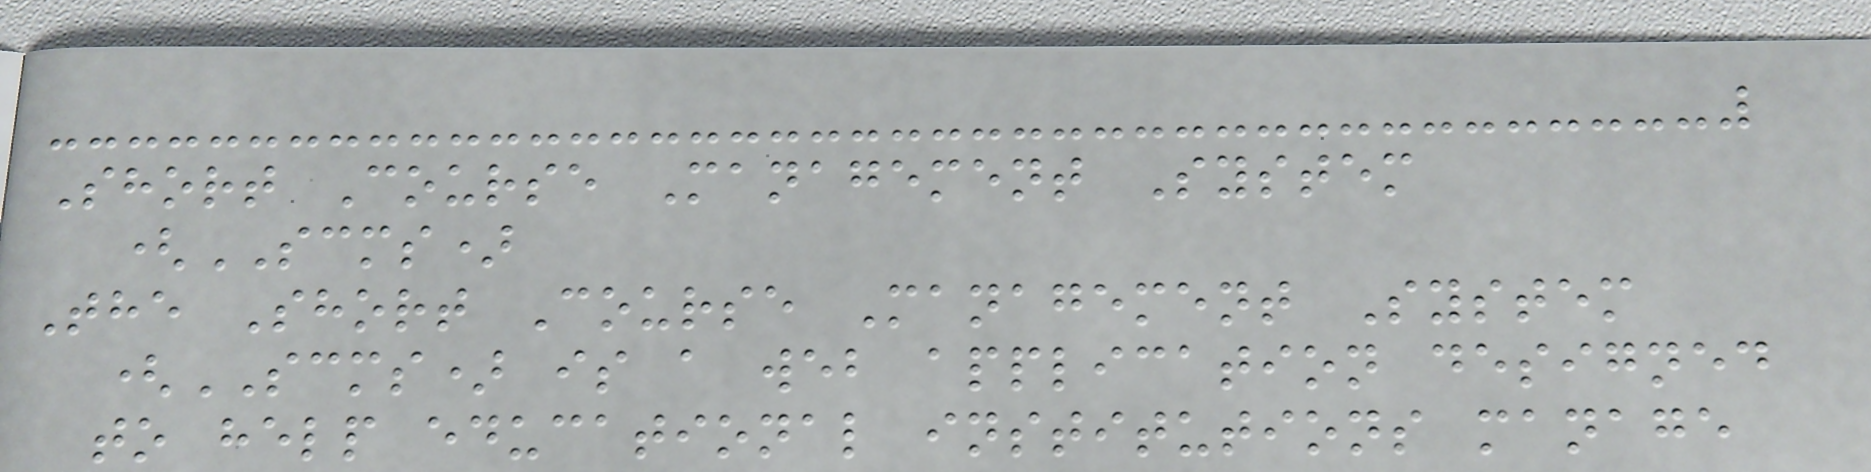Short Course Management System
(SCMS)
The Short Course Management System
(SCMS) is a web application designed
to help educational institutions manage
